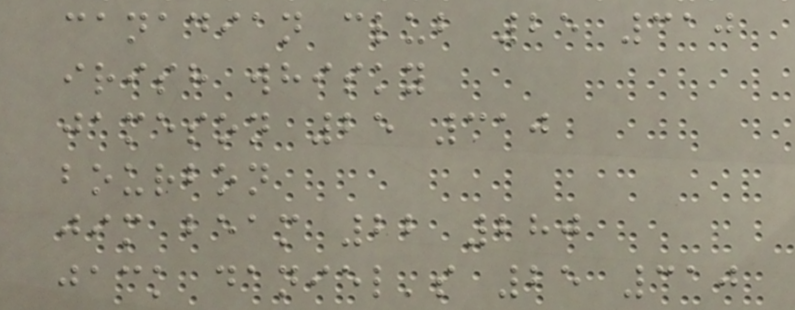canadian club 25 310
irish whisky
jameson 25 310
bourbon
jim beam 22 280
jack daniel's 25 310
